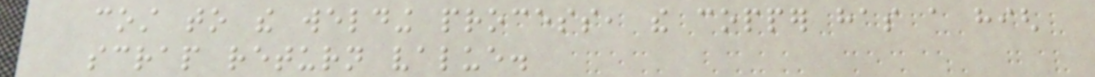cost to the welding process, the copper has a high
scrap return value.
